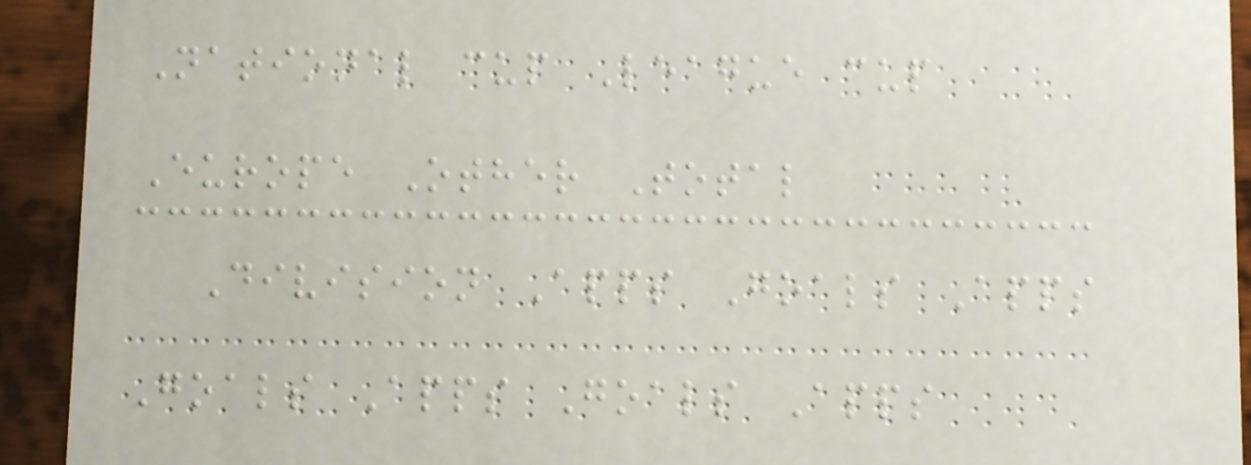National cup League cup
Europe Other Total
Division Apps Goals Apps
Goals Apps Goals Apps
